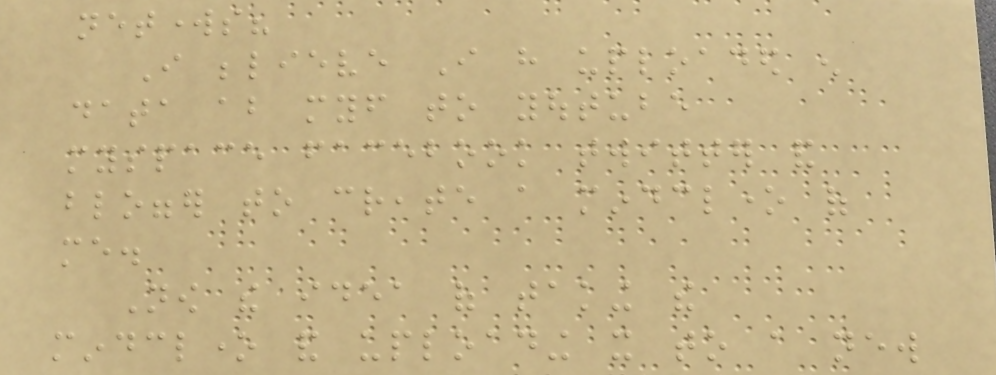networks?
I believe I have uploaded enough
data about myself to youtube
myspace facebook twitter and
blogger to create a mindclone of
me.
Now the idea of taking the
mindclone and uploading it to a new
